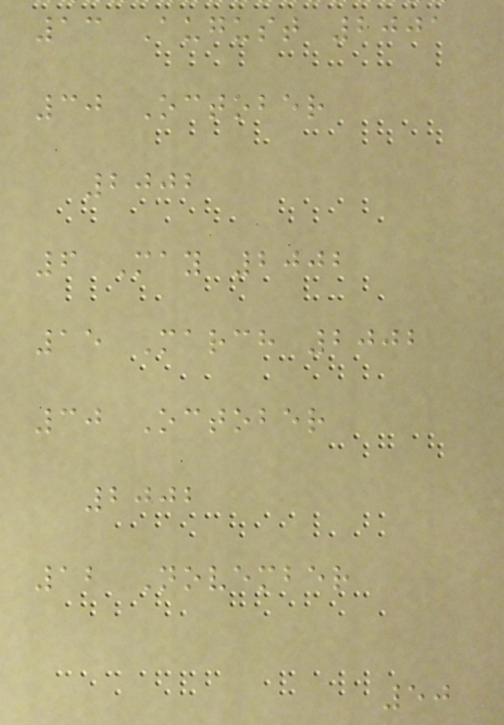13 August 2001
30 October
2002
6 May 2002
15 March 2002
30 October
2002
12 November
50
